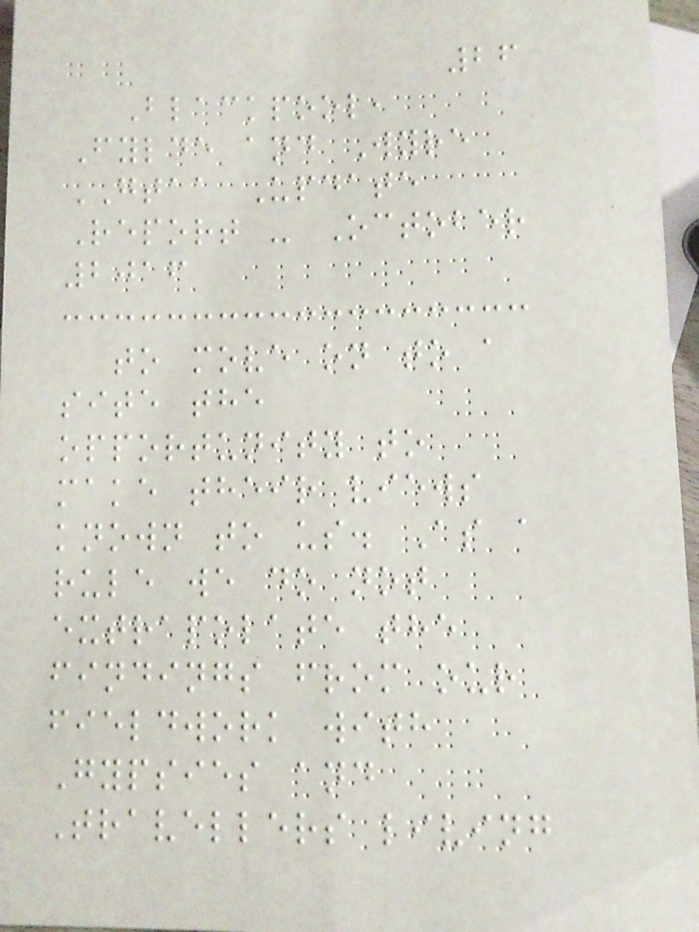26
Blackpool,
Fylde and Wyre
GTAA Update
Report - October
2016
to move on to a
site the
opportunity to
make their views
known to us. As a
rule we do not
extrapolate the
findings from our
fieldwork with
Gypsies and
Travellers living
